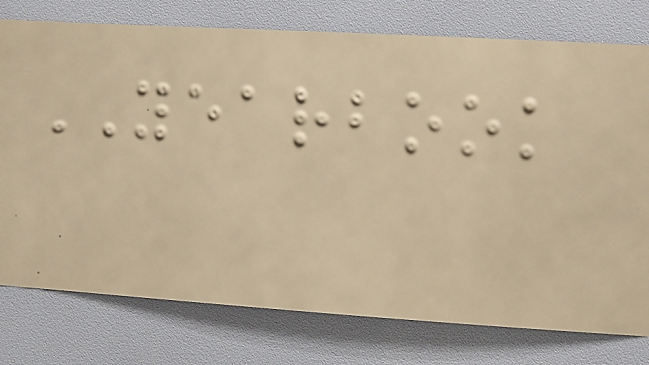YEARBOOK
